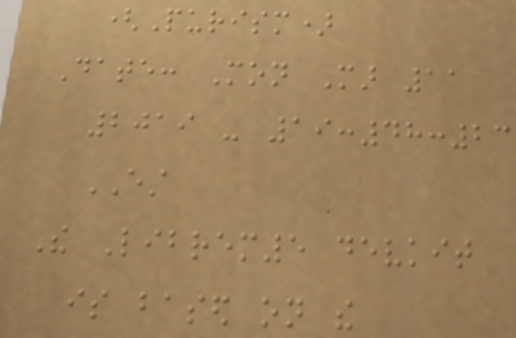(Purism)
Date: Mon Mar 11
2019 - 19:48:23
EST
The Librem5 devkit
is based on the
